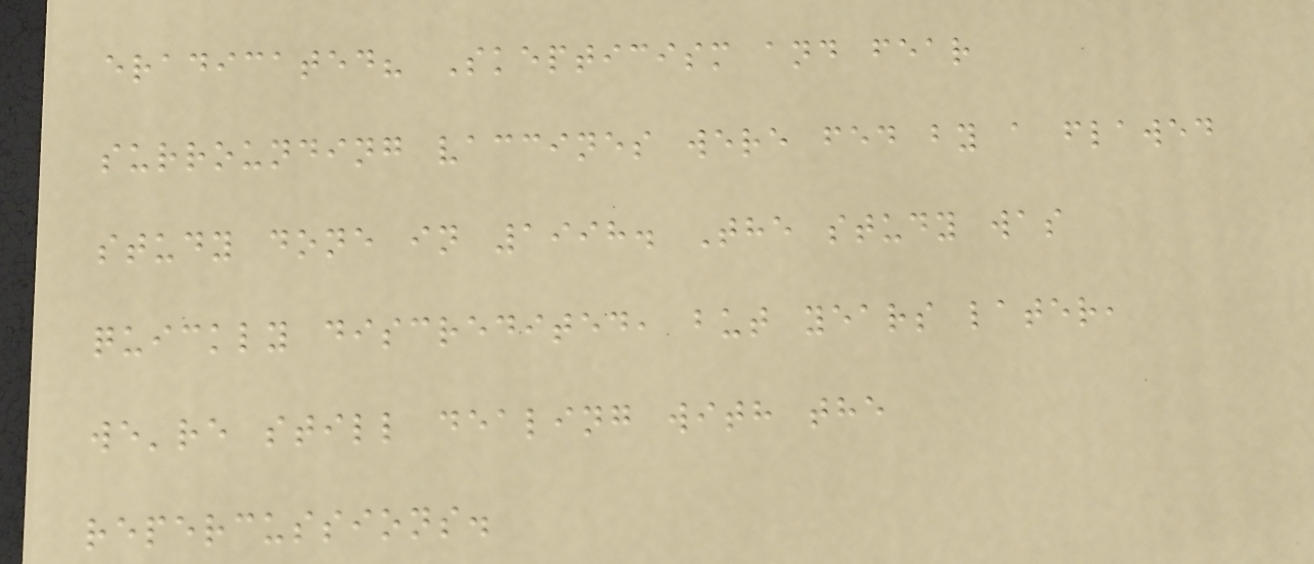eradicated? Skepticism and fear
surrounding vaccines were fed by a flawed
study done in 1998. The study was
quickly discredited, but years later,
we're still dealing with the
repercussions.
